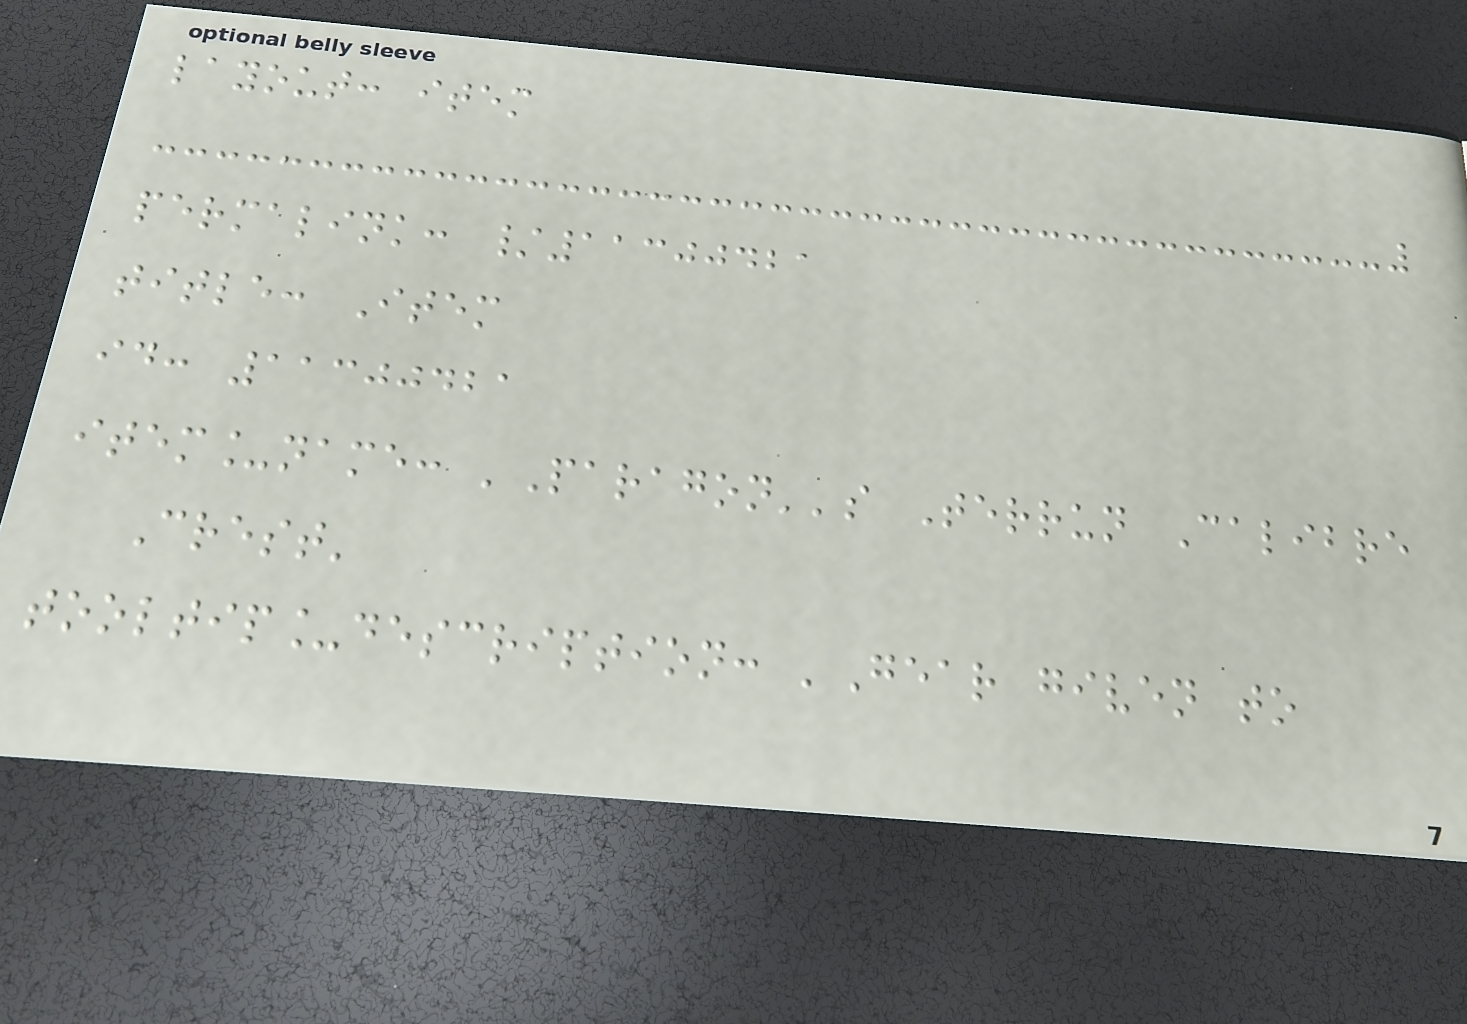layout: item
permalink: /11300421
title: Item
id: 11300421
item_name: 'Paragon''s Terrun Calibre
Crest'
tooltip_description: 'Gear given to
